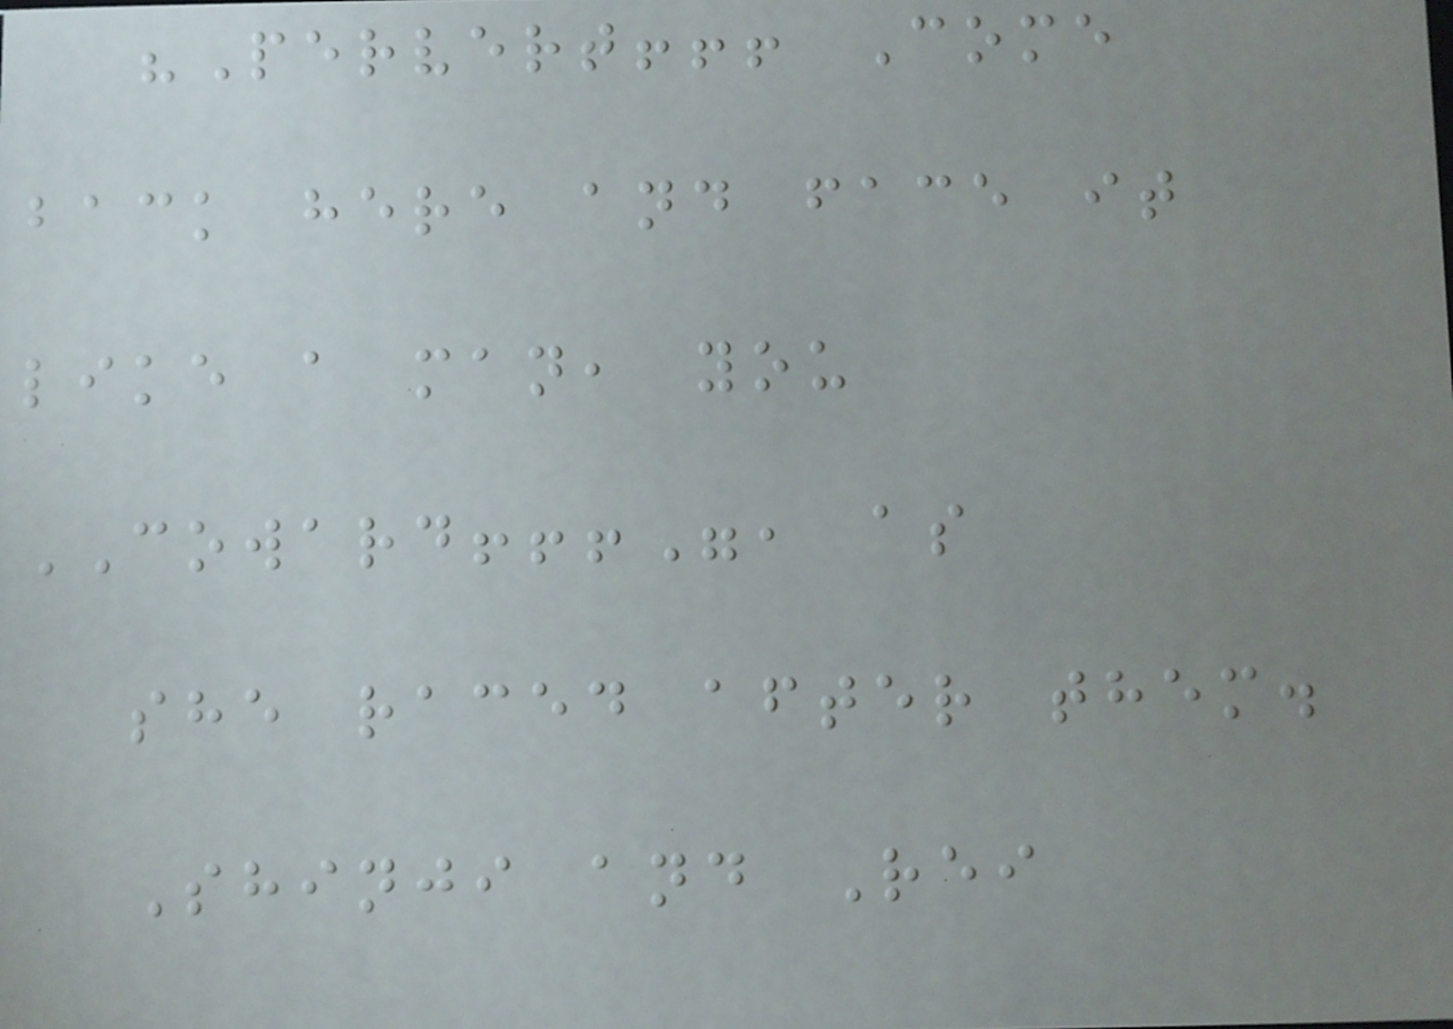"Pervert!!! Come
back here and face it
like a man, you
COWARD!!!", as
she raced after them.
Shinji and Rei
